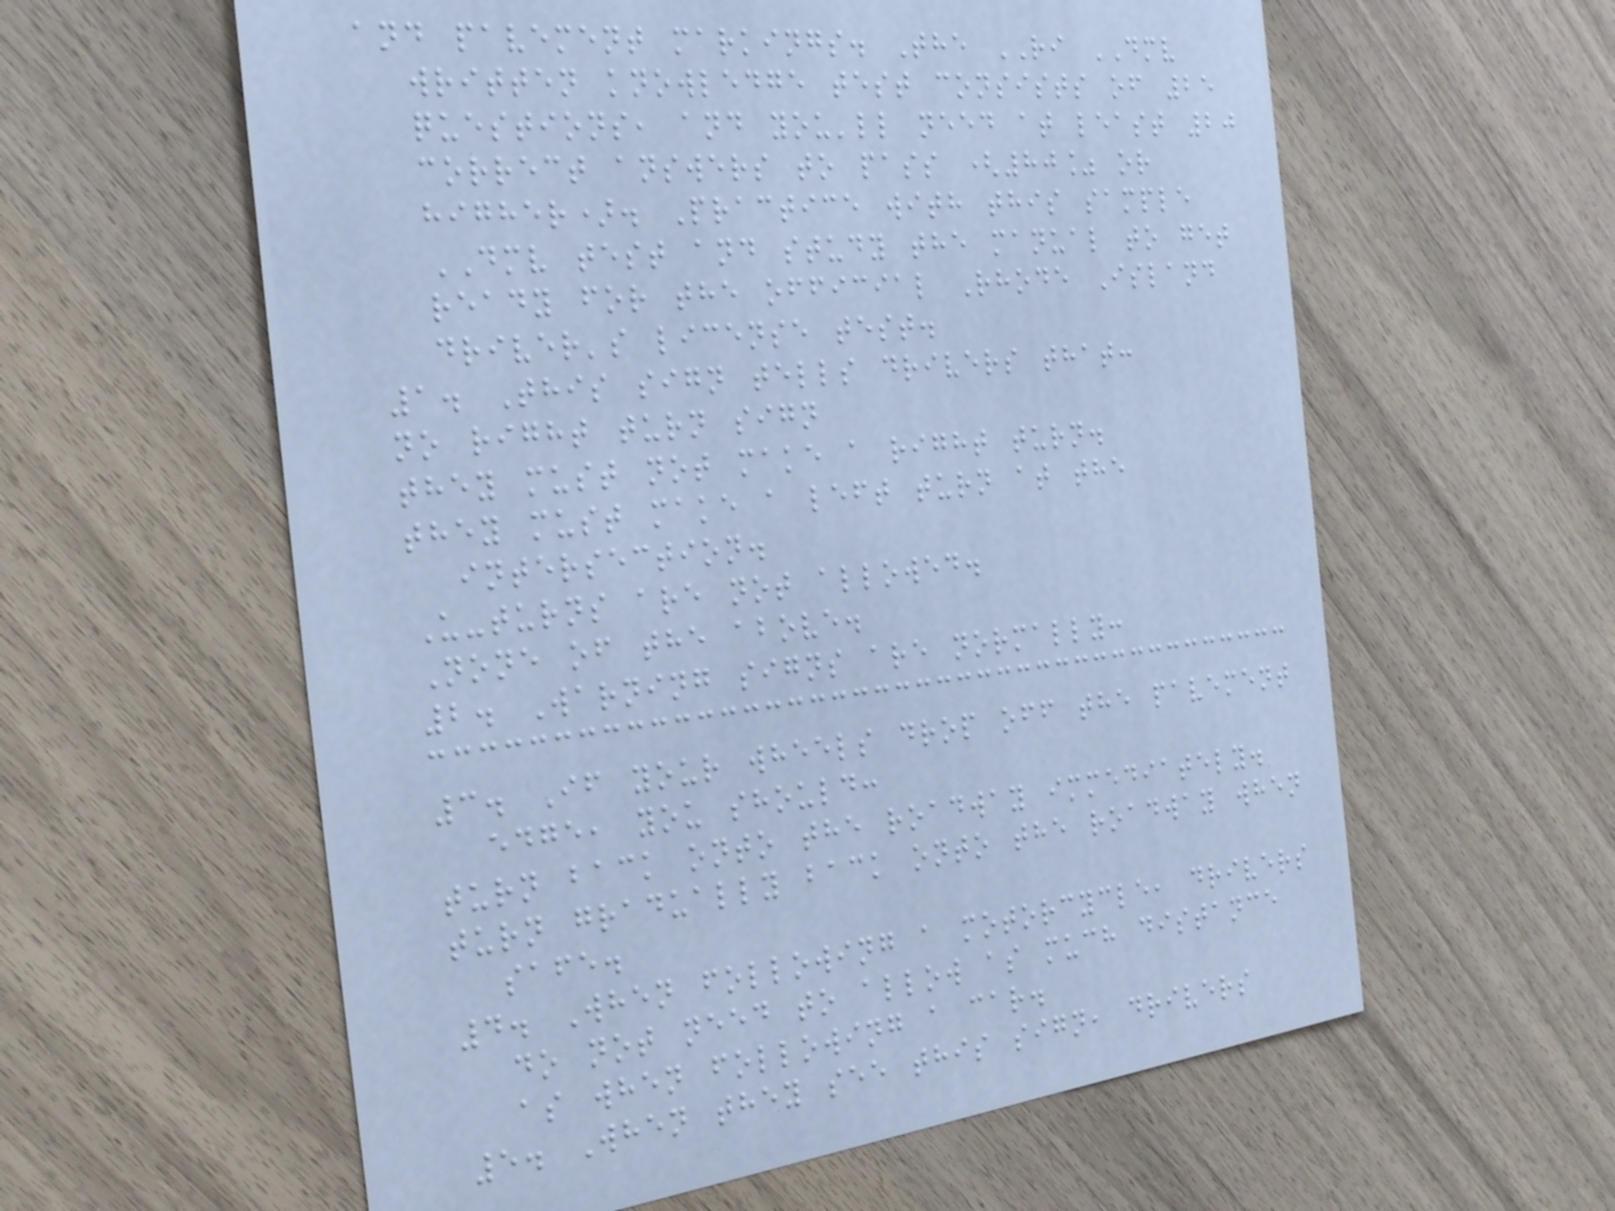and pavement markings. The RI DMV
written knowledge test consists of 25
questions, and you'll need at least 20
correct answers to pass (80% or
higher). Practice with this sample
DMV test and study the manual to get
ready for the official Rhode Island
driver's license test.
1. This sign tells drivers that:
no right turn sign
they must not make a right turn.
they must make a left turn at the
intersection.
U-turns are not allowed.
None of the above.
2. Warning signs are normally:
3. If your wheels drop off the pavement
edge, you should:
turn back onto the roadway immediately.
turn gradually back onto the roadway when
safe.
4. When following a motorcycle, drivers
do not need to allow as much distance
as when following a car.
5. When they see this sign, drivers
